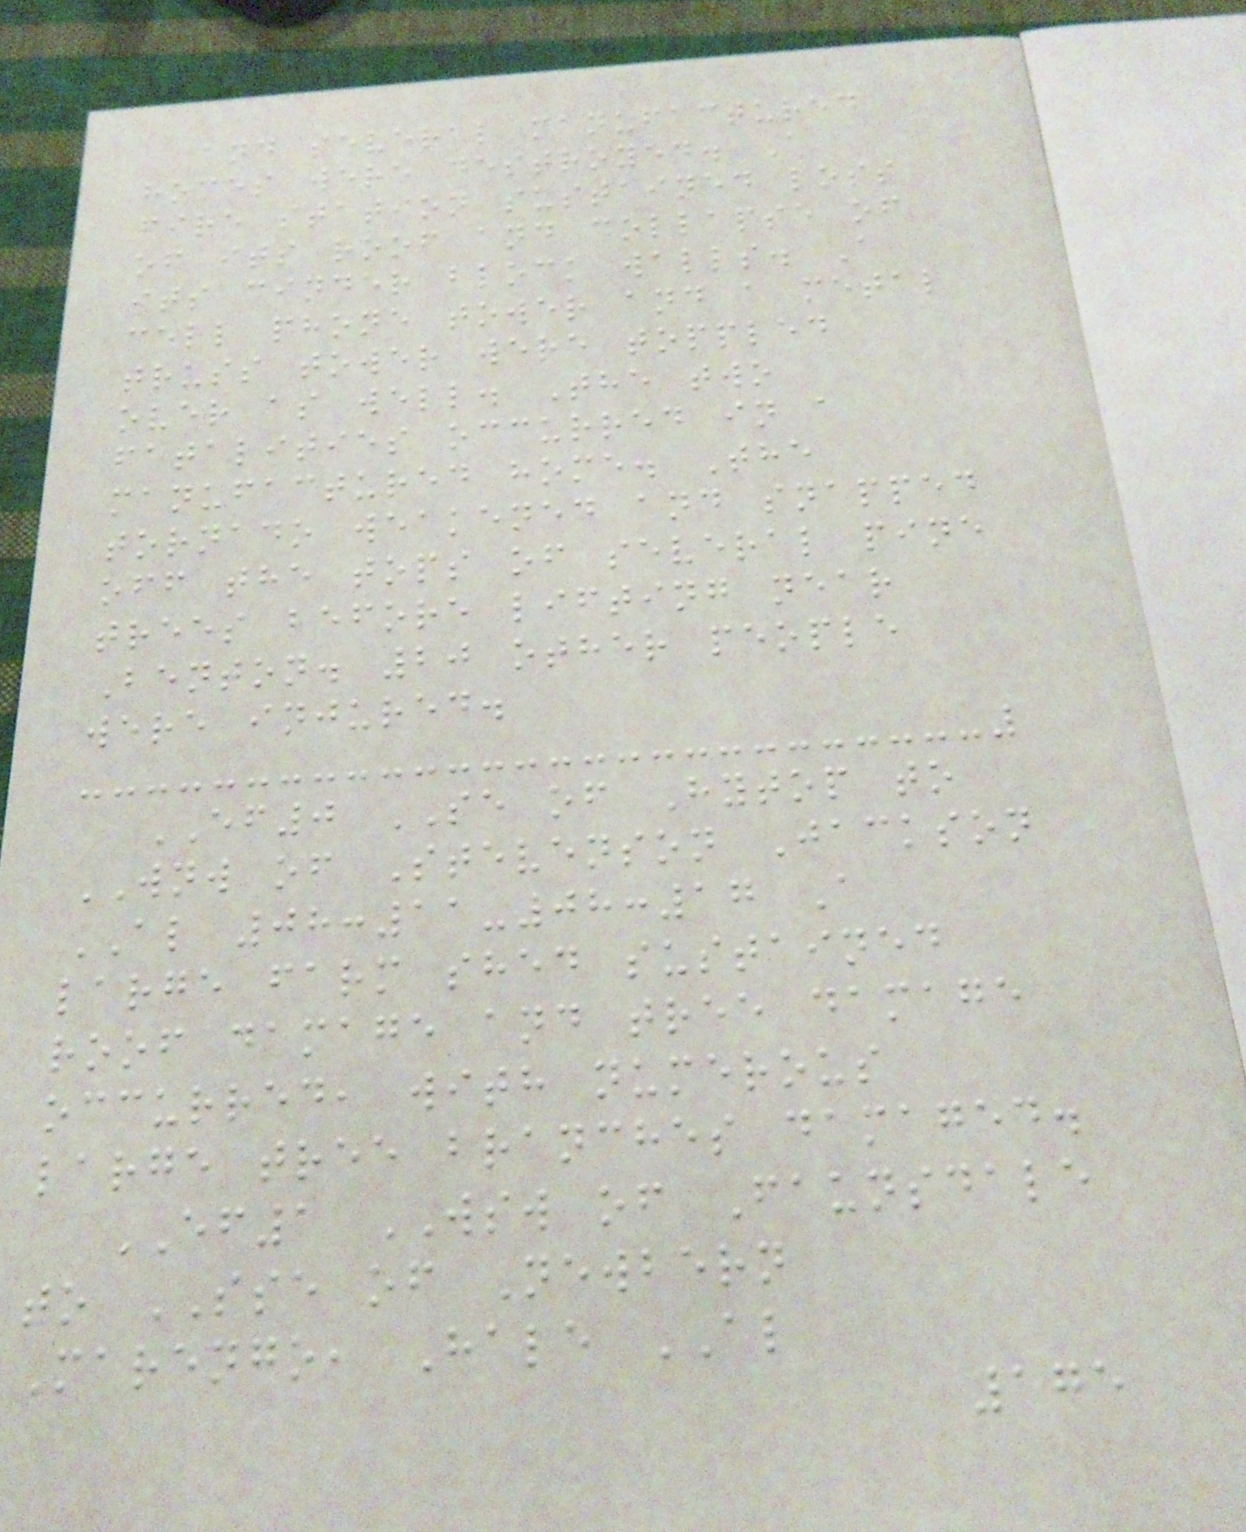and several manufactured
homes were destroyed. A
fire station sustained loss
of its roof and collapse of
its cinder block walls. A
cell phone tower and a metal
truss tower were toppled
over as well. The two
fatalities occurred in a
manufactured home. The
tornado weakened and snapped
off the tops of several pine
trees before lifting near
Benton. 20 other people
were injured.
EF0 SE of Hytop to
WNW of Stevenson Jackson
AL 08:11-08:17 A
large farm shed sustained
roof damage and tree damage
occurred, with numerous
large tree branches damaged.
EF1 WSW of Faunsdale
to SSE of Newbern
Marengo, Hale AL
175
